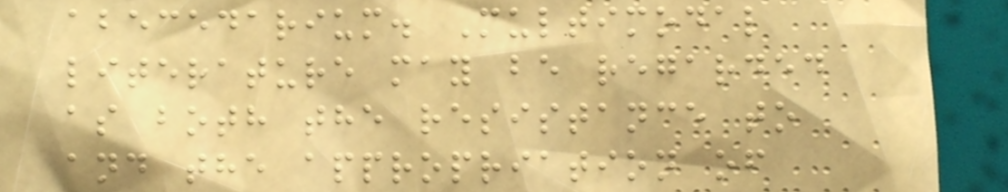abecedarium. Multimodal
literature may be regarded
as both the resistance to
and the appropriation of
